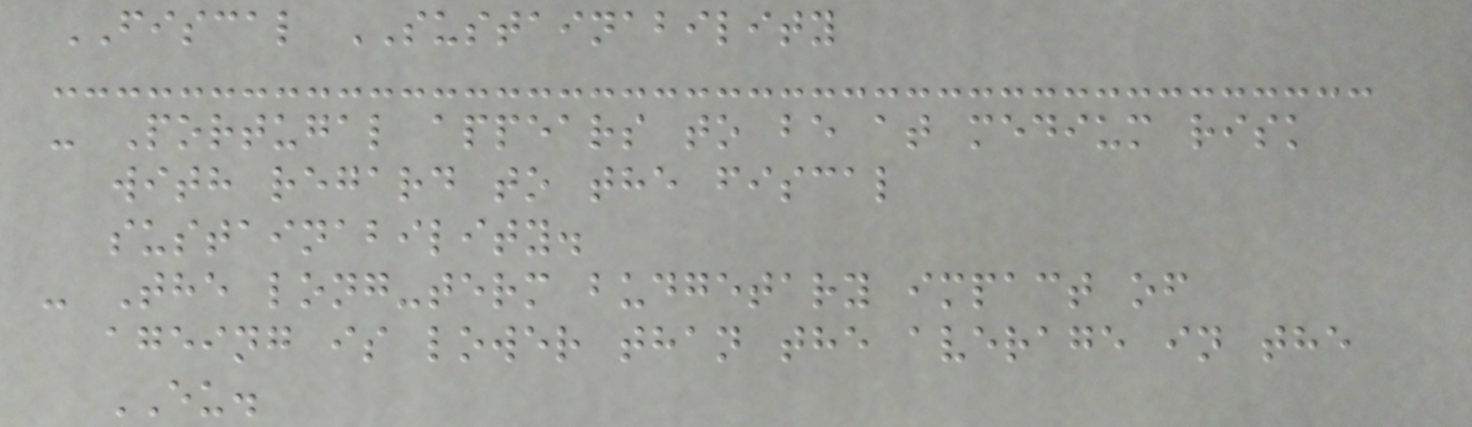FISCAL SUSTAINABILITY
- Portugal appears to be at medium risk
with regard to the fiscal
sustainability.
- The long-term budgetary impact of
ageing is lower than the average in the
EU.
